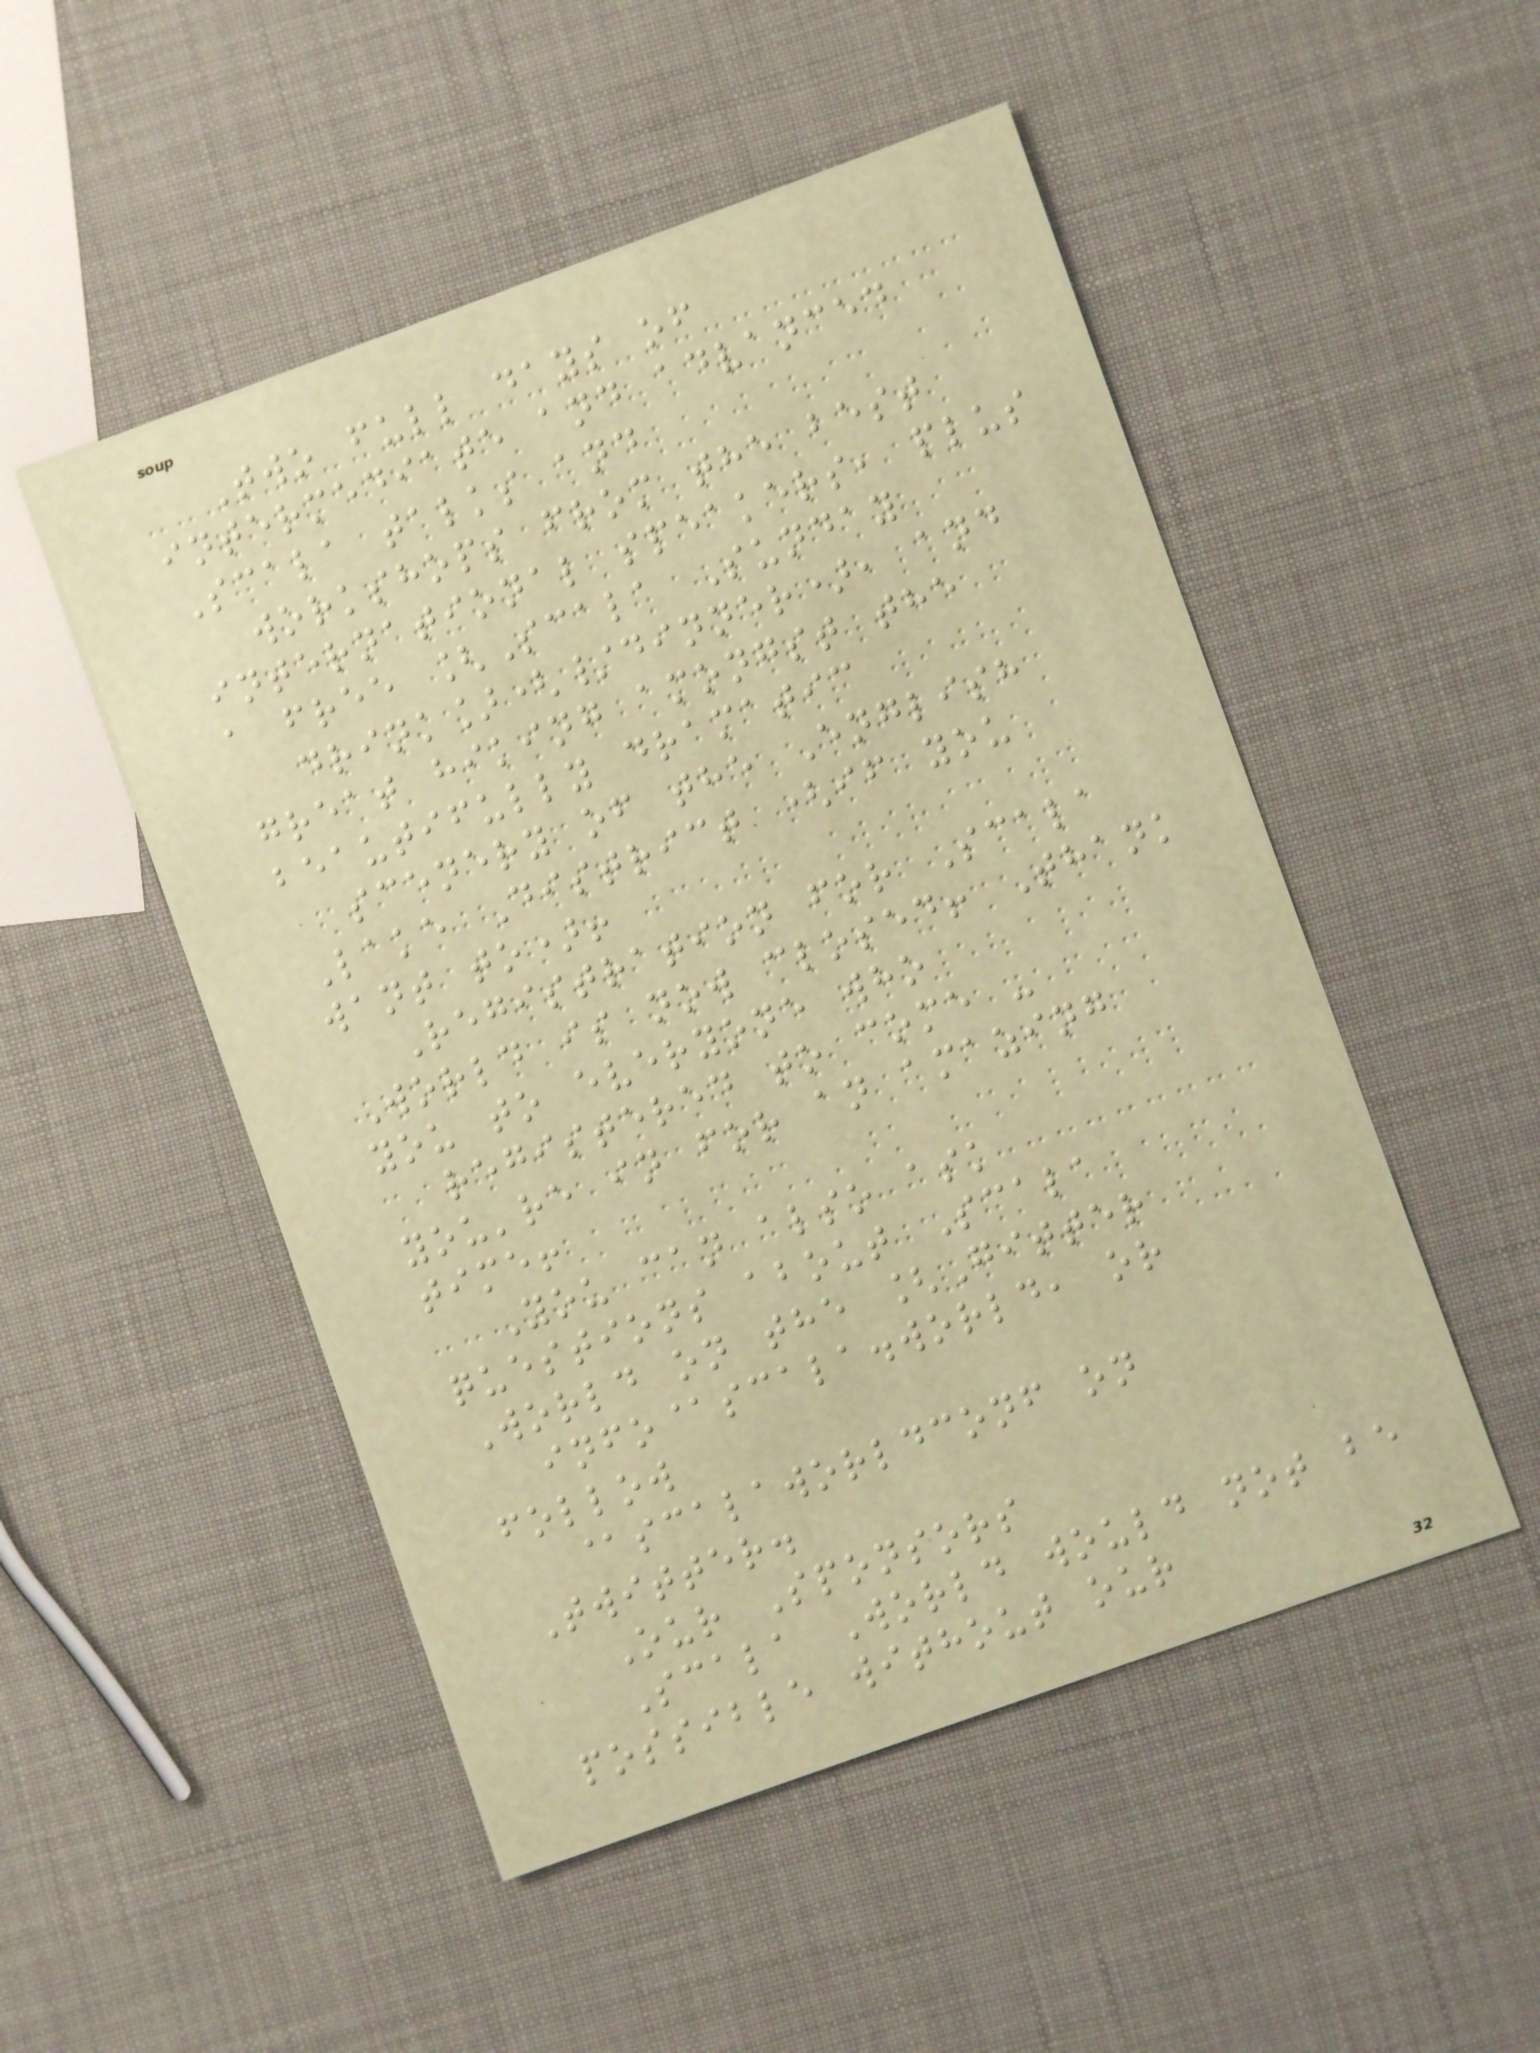Two full days of
intermediate and advanced
Scala talks and
workshops from the best
international speakers, plus
a free [Scala Sunday
drink](/dinner), and
great hiking amongst the
beautifully dramatic
scenery of the English
Lake District (if you
want to)!
Registration for Scala
World is now closed! Thank
you to everyone who
registered to come -
you're in for an amazing
time!
You can also ask
questions about Scala
World on the [Gitter
info@scala.world, or
follow
@scalaworldconf on
Twitter.
Our Sponsors
Scala World would not be
possible without our
